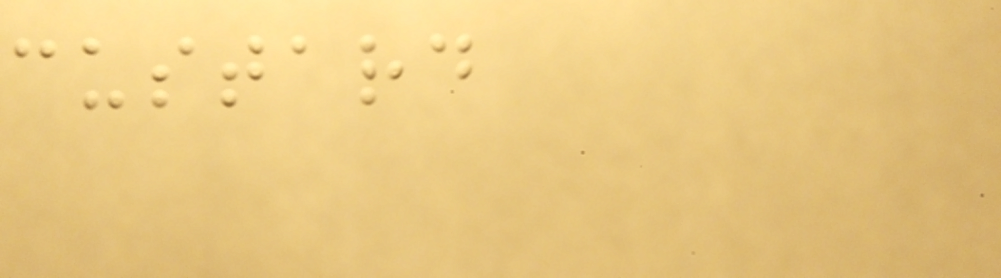custard
